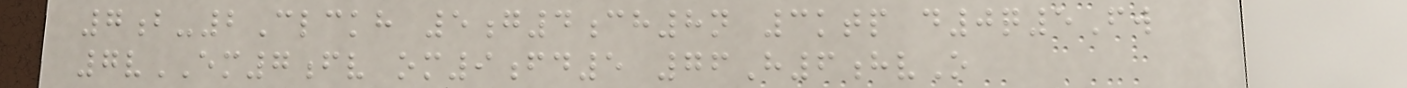7b-2Clckh 5g4ch8n 3ktp d0q5Fw
7vEM7fv om9fd5 76H6hvO
